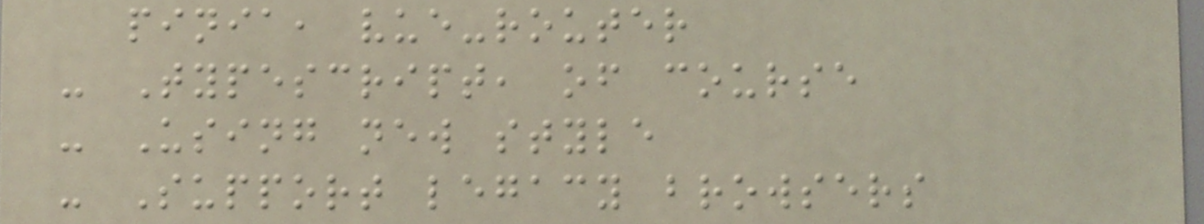pinia, vue-router
- Typescript, of course
- Using new style
- Support legacy browsers
